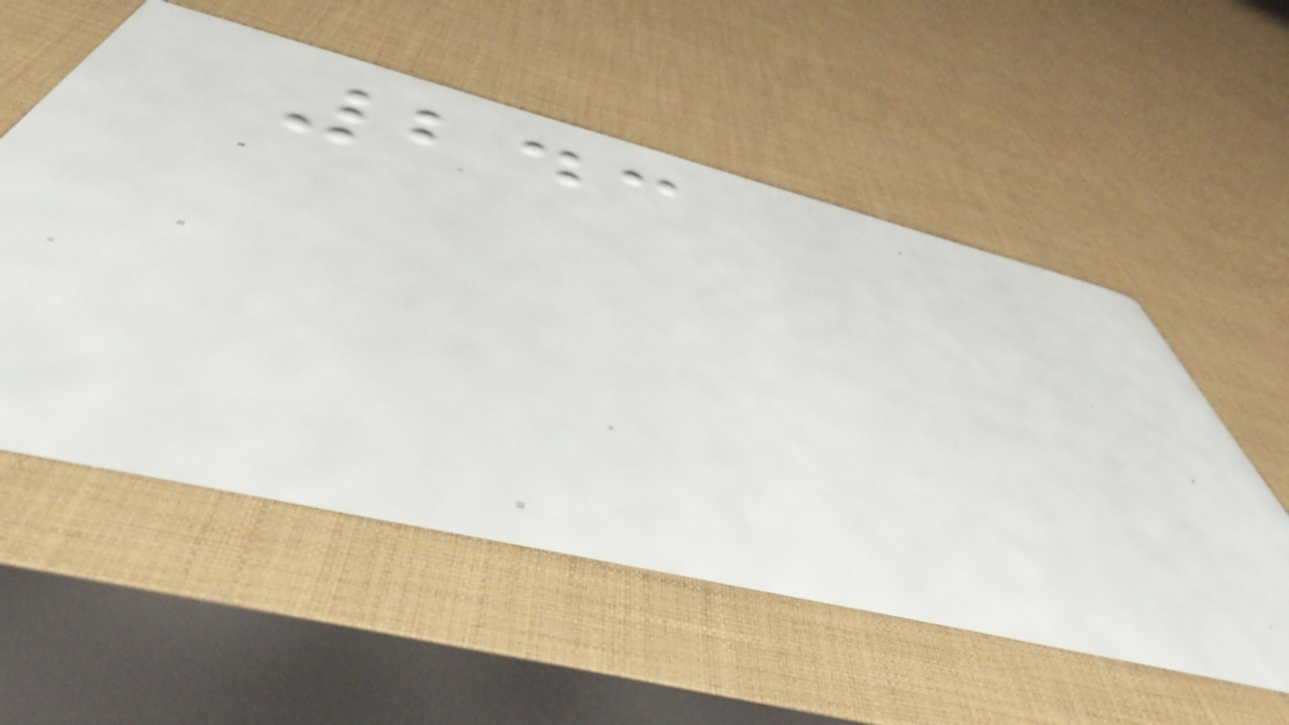243
